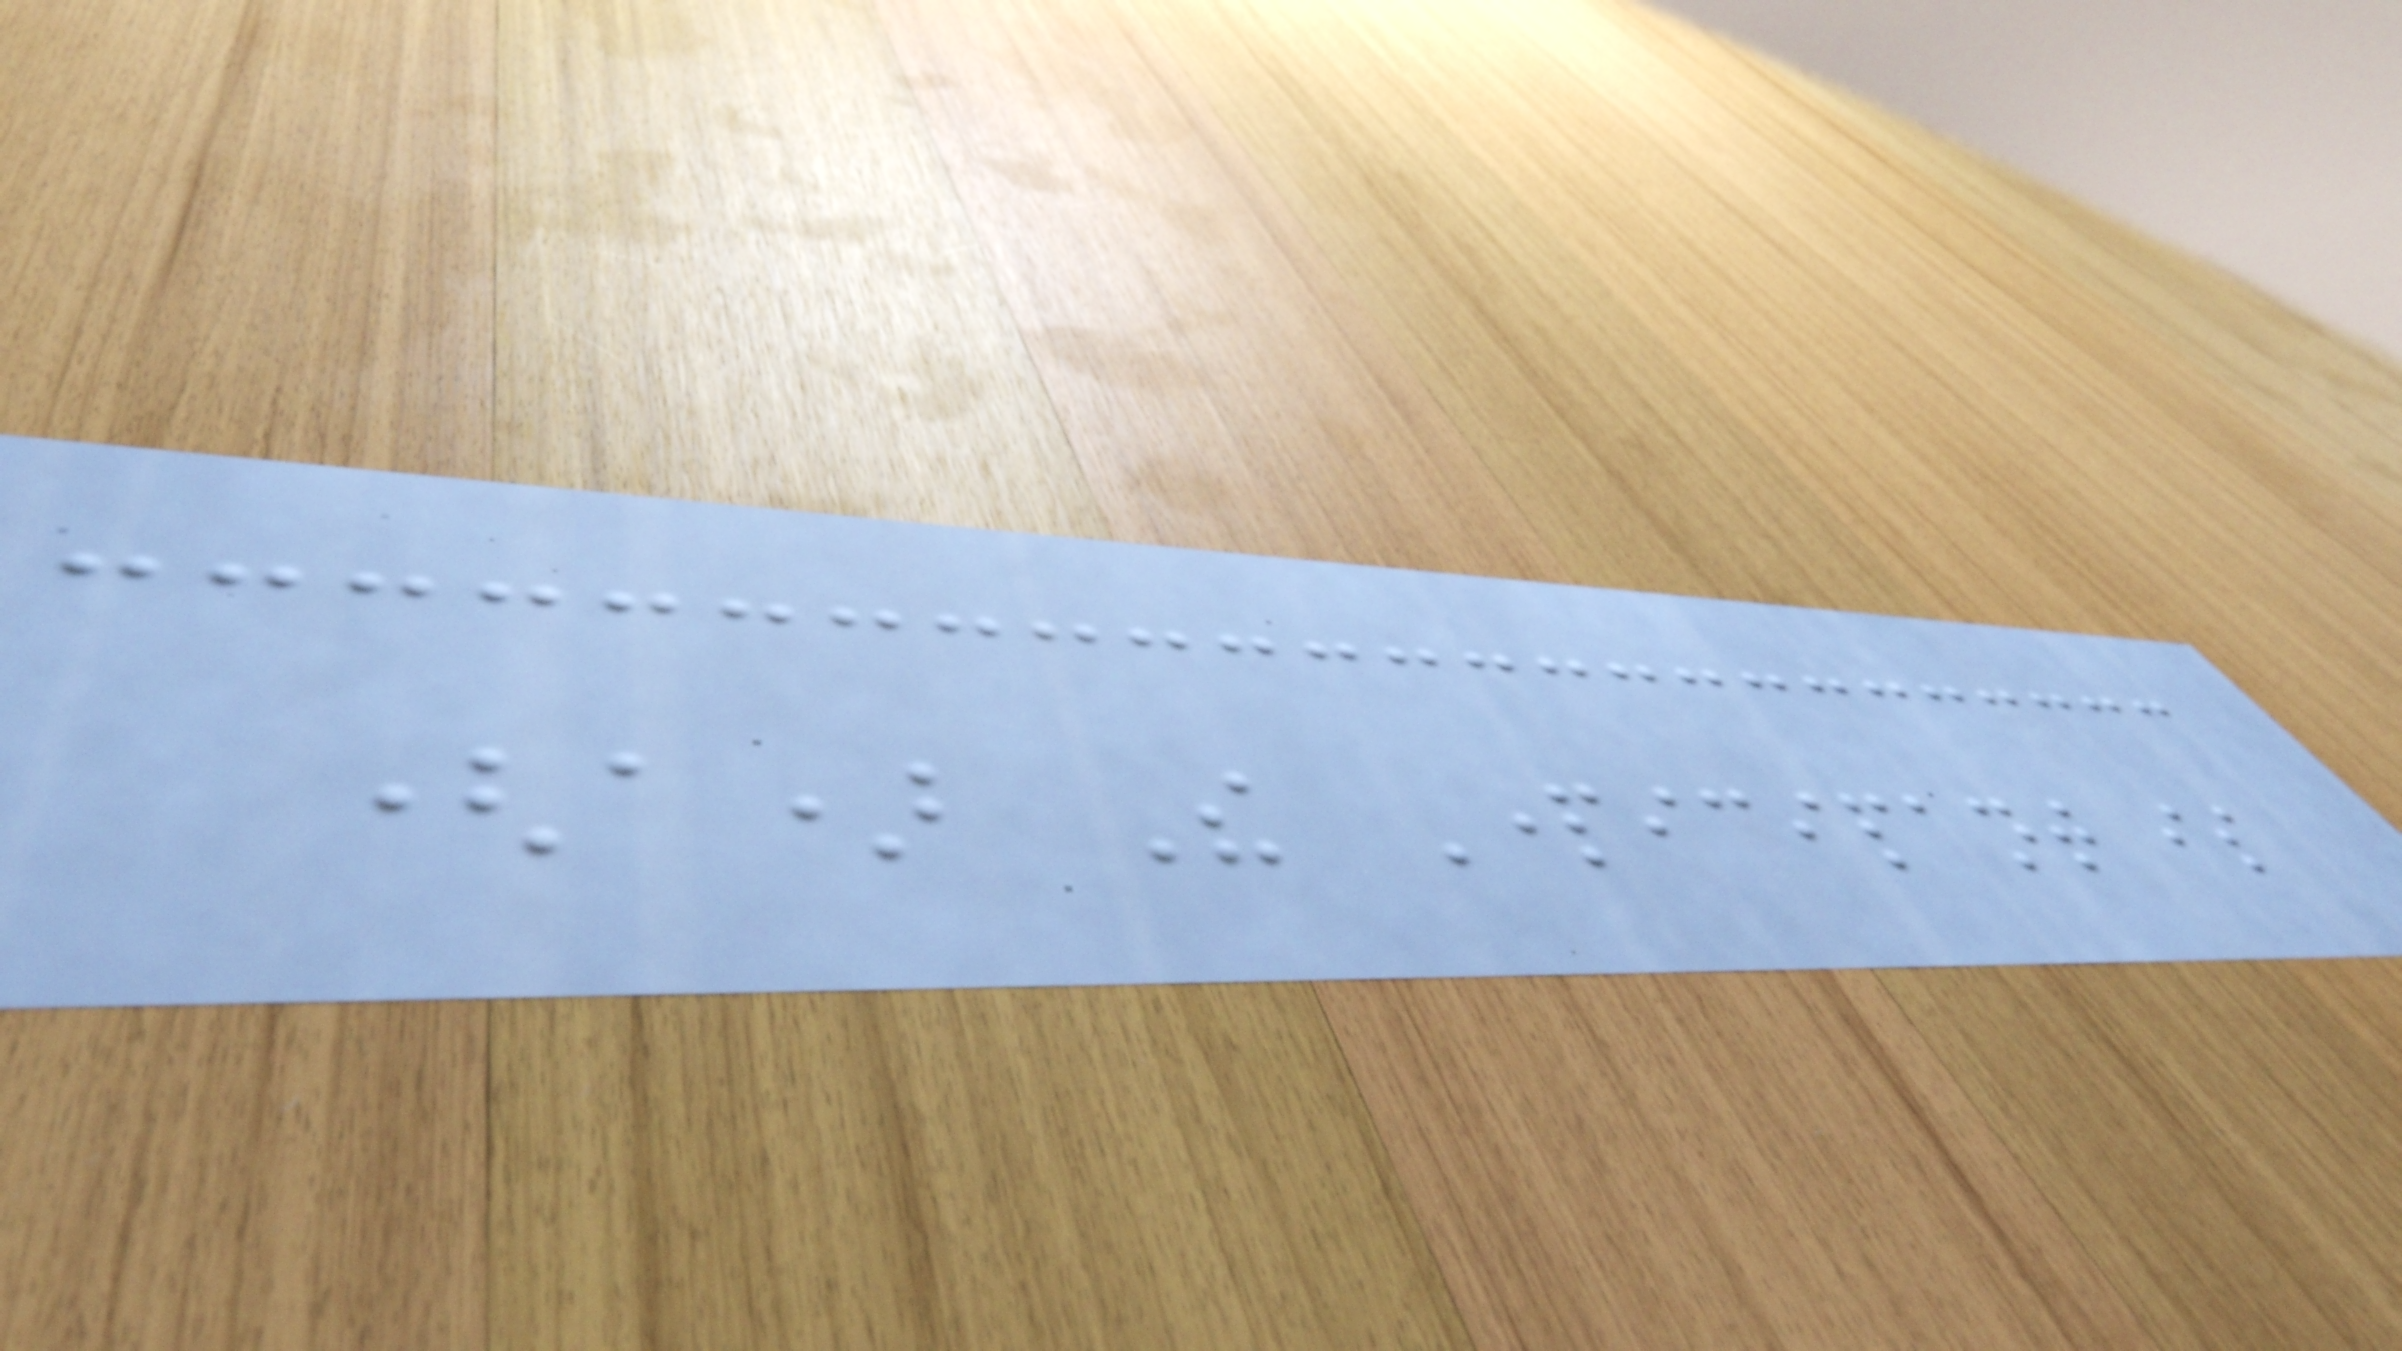(a) The Participant is
